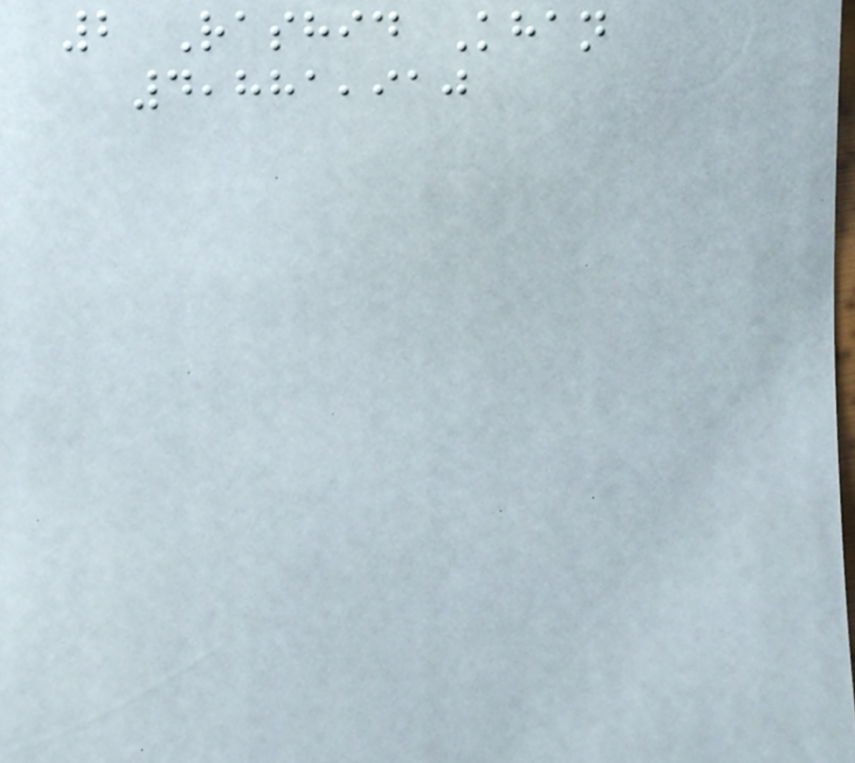2 Rashid Khan
4,881,910
